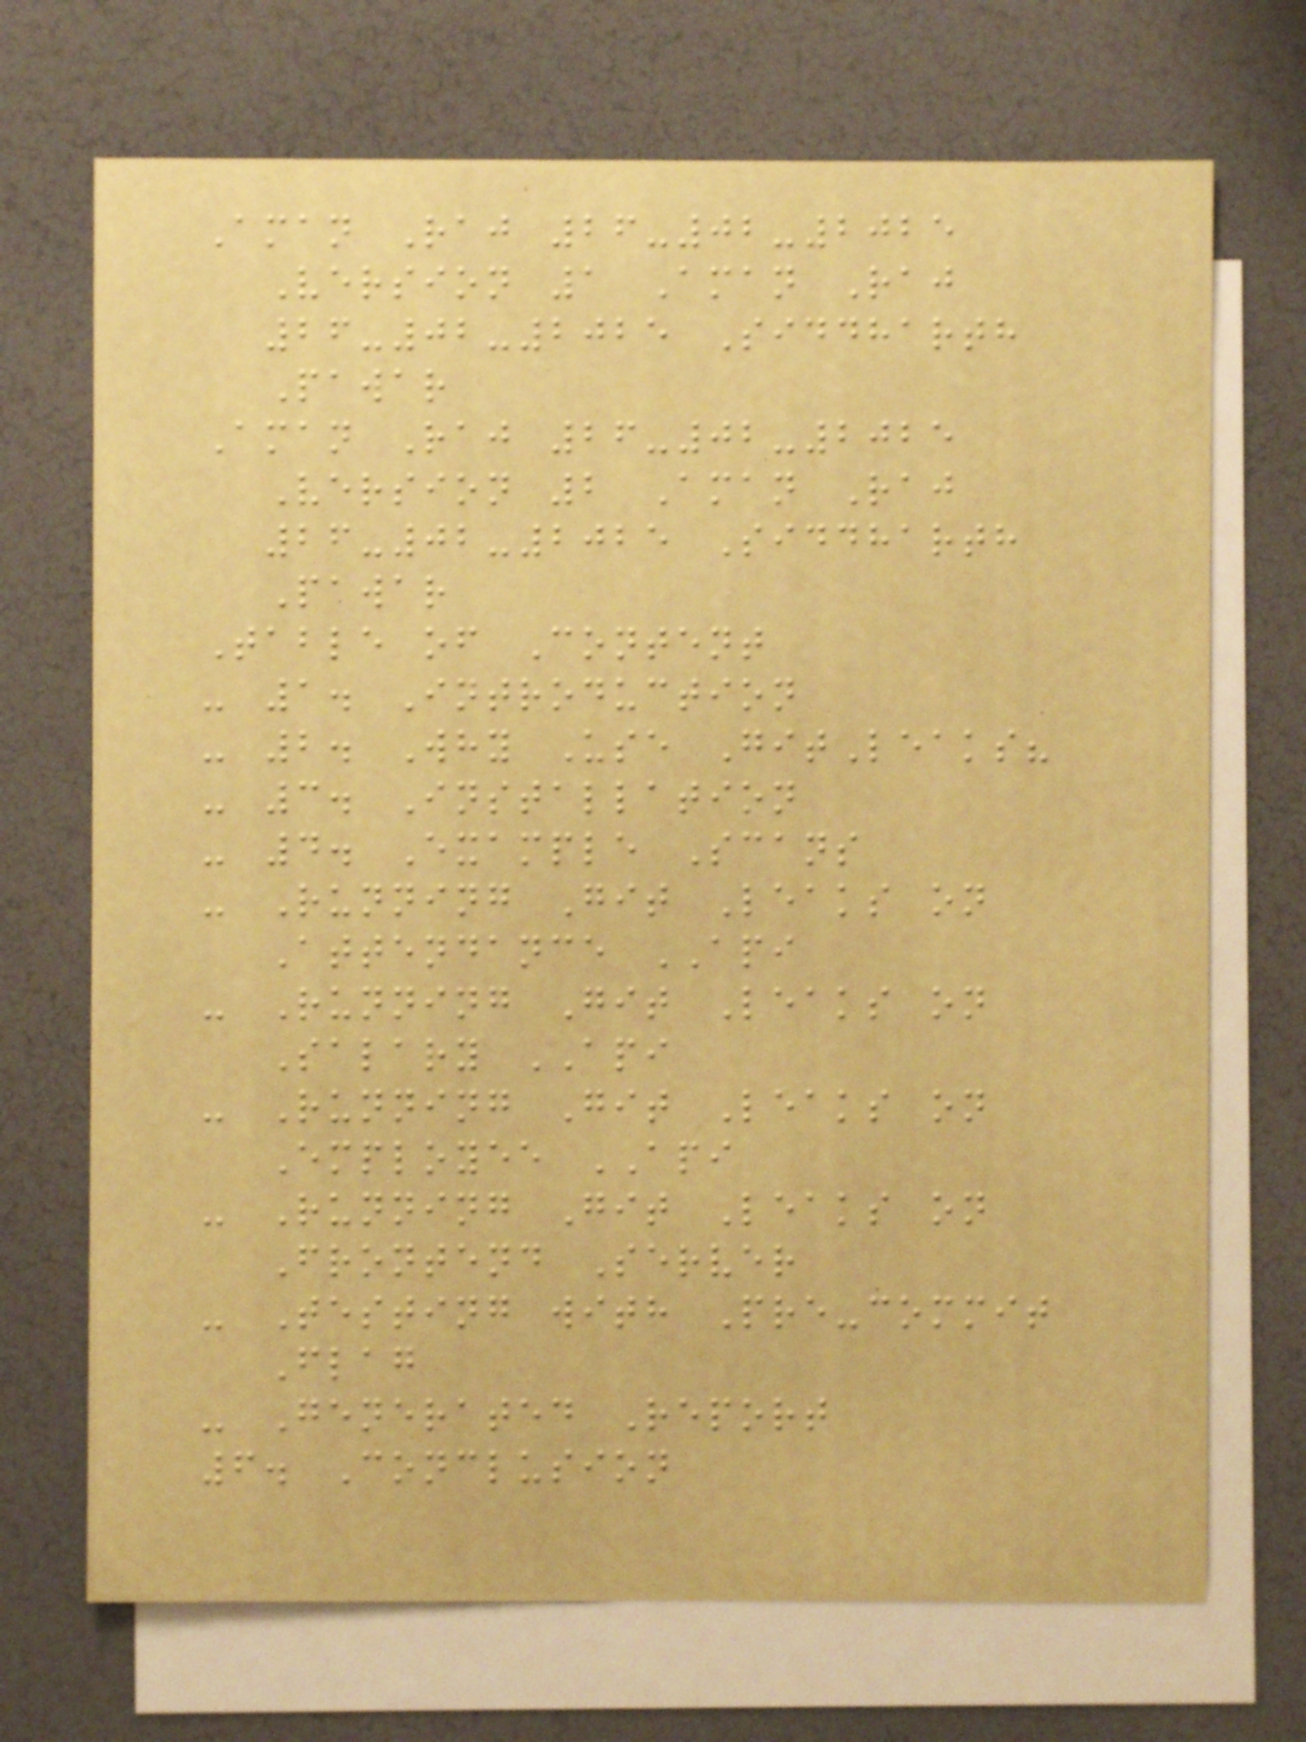Aman Raj 26-02-2025
Version 1 Aman Raj
26-02-2025 Siddharth
Pawar
Aman Raj 26-02-2025
Version 2 Aman Raj
26-02-2025 Siddharth
Pawar
Table of Content
- 1. Introduction
- 2. Why Use GitLeaks?
- 3. Installation
- 4. Example Scans
- Running Git Leaks on
Attendance API
- Running Git Leaks on
Salary API
- Running Git Leaks on
Employee API
- Running Git Leaks on
Frontend Server
- Testing with Pre-commit
Flag
- Generated Report
6. Conclusion
